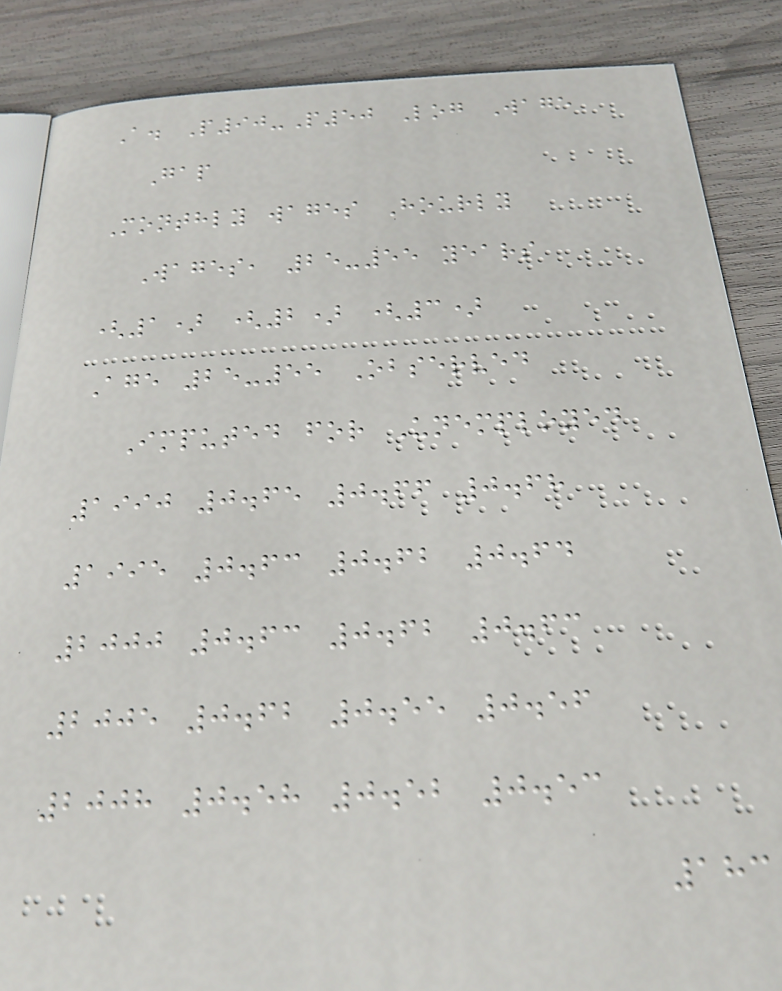A. P90-P50 Log Wage
Gap
Monthly wages Hourly
Wages, 25-55 years
(1) (2) (3)
Age 25-55 Observed
Imputed for Unemployed
1990 0.65 0.66 0.68
1995 0.63 0.62 0.64
2000 0.63 0.62 0.63
2005 0.62 0.55 0.56
2008 0.58 0.52 0.53
183
